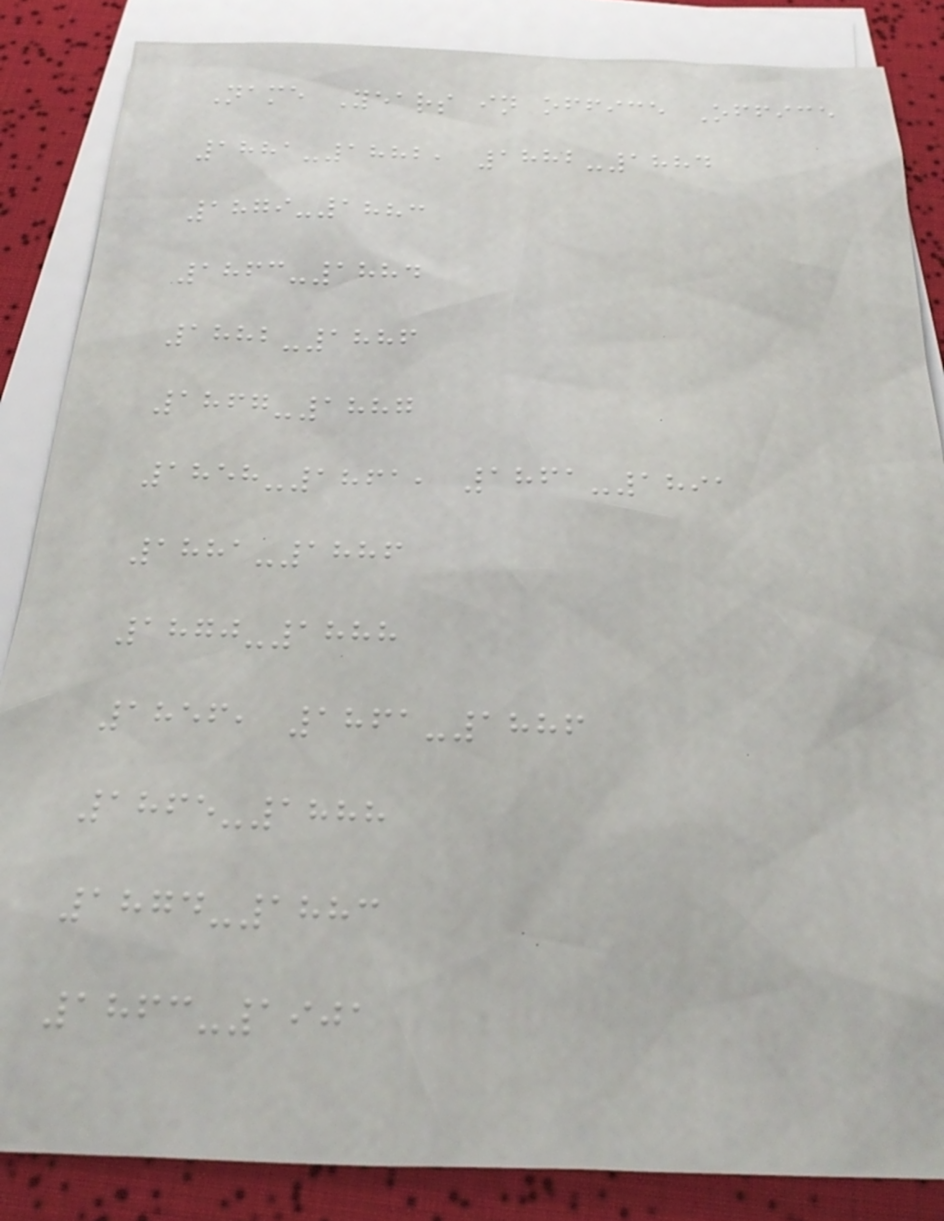Name Years in office Office
1881-1882, 1882-1884
1879-1883
1863-1884
1882-1886
1867-1887
1858-1861, 1861-1891
1881-1886
1870-1888
1856, 1861-1886
1865-1888
1874-1883
1863-1901
